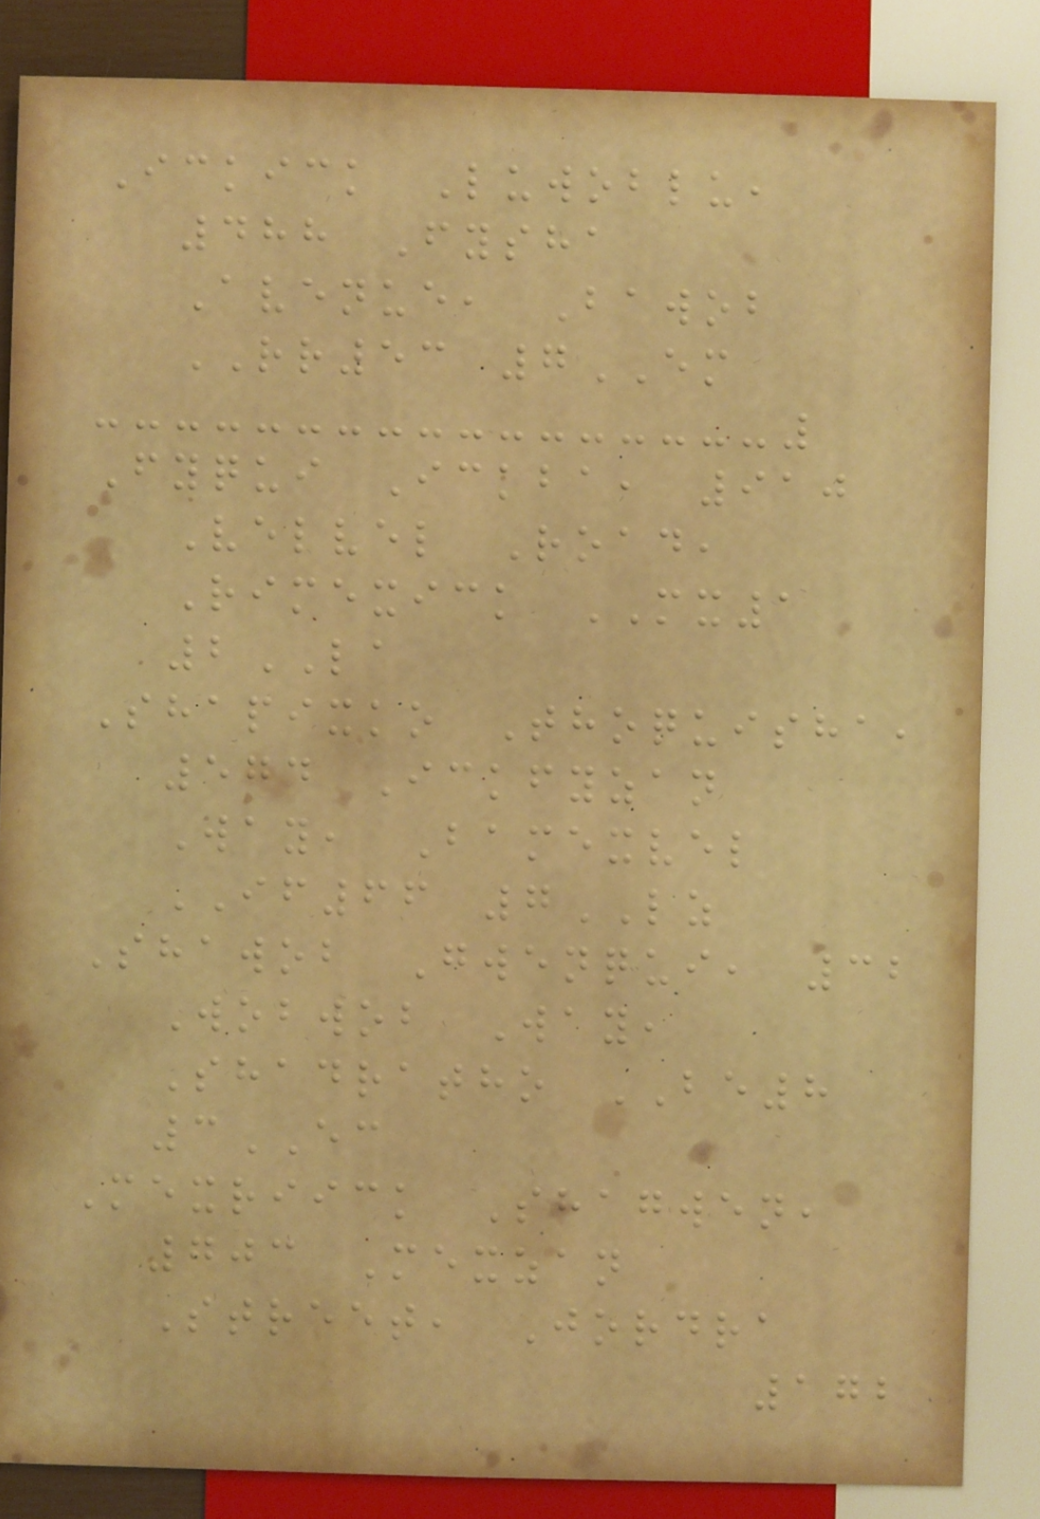Ickick Luwoblu,
488 Fysha
Avenue, Bawob
RR53 7EM
Fyqui Ickba, 910
Velvel Road,
Rimexick MX1
2LA
Shapixko Thoquisha,
574 Ickfyzan
Way, Bamexvel
IF66 7LZ
Shawob Gwenqui, 32
Wobwob Way,
Shadratho BE8
3EC
Mexriick Shagwen,
703 Mexzan
Street, Jordra
172
